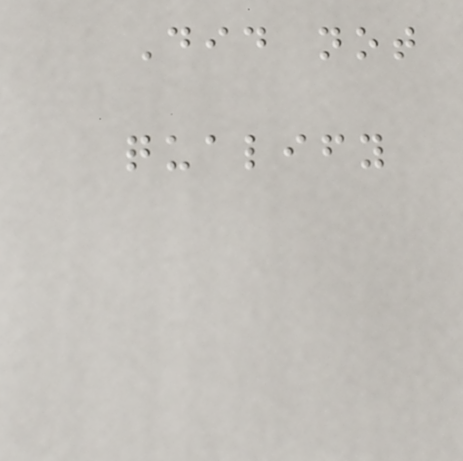Did not
qualify
